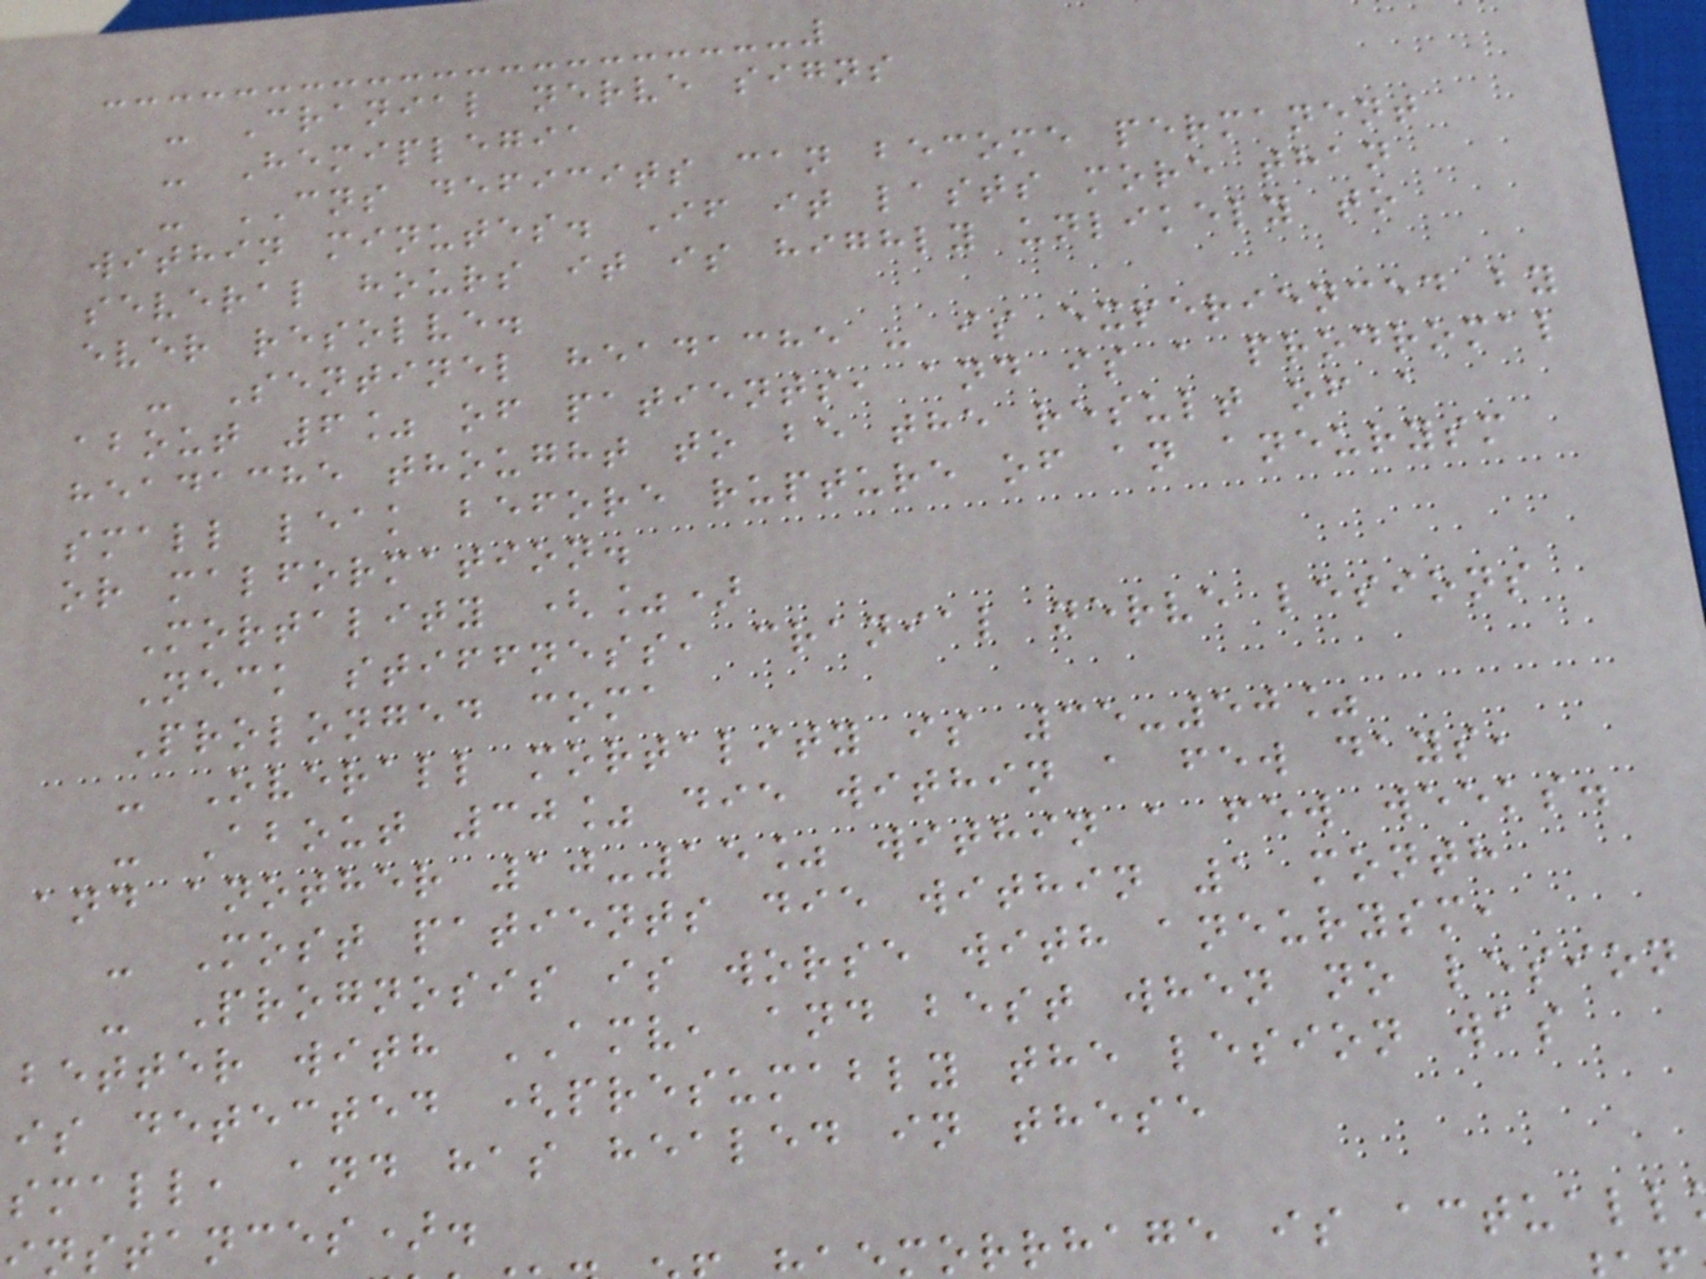- Cranial nerve signs
- Hemiplegia
- CNS deficits can become permanent
within minutes. If it lasts more than
several hours it is highly unlikely to
ever resolve.
- Sentinel headache - is experienced by
about 6% of patients, and is a prodromal
headache thought to be the result of a
small leak before rupture of an aneurysm
or malformation.
Mortality (%)
Neck stiffness, cranial nerve lesions
Prolonged coma
- Overall mortality is 35-50%
- About 30% die within a few days,
and another 10-15% within a few weeks.
- Most patients die within 1 month
- Prognosis is worse with aneurysm,
better with AMV, and best when no lesion
is detected (presumably the lesion was
small, and has healed in these
nstances).
morrhage is actuall
